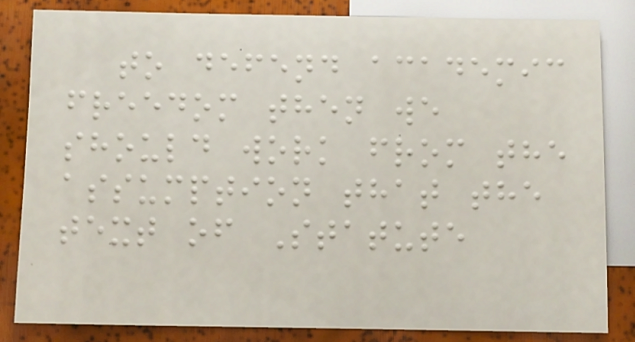to defend academic
freedom then we
should work from the
assumption that the
text of Statute
